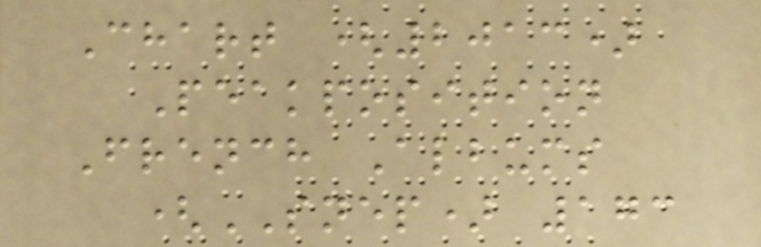Chart (2013)
Peakposition
French Albums
(SNEP) 173
